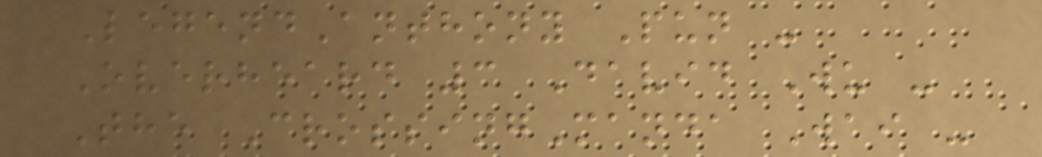LegendAnthony Pun -
Overheard 3 David Wu -
The CrossingManda Wai -
